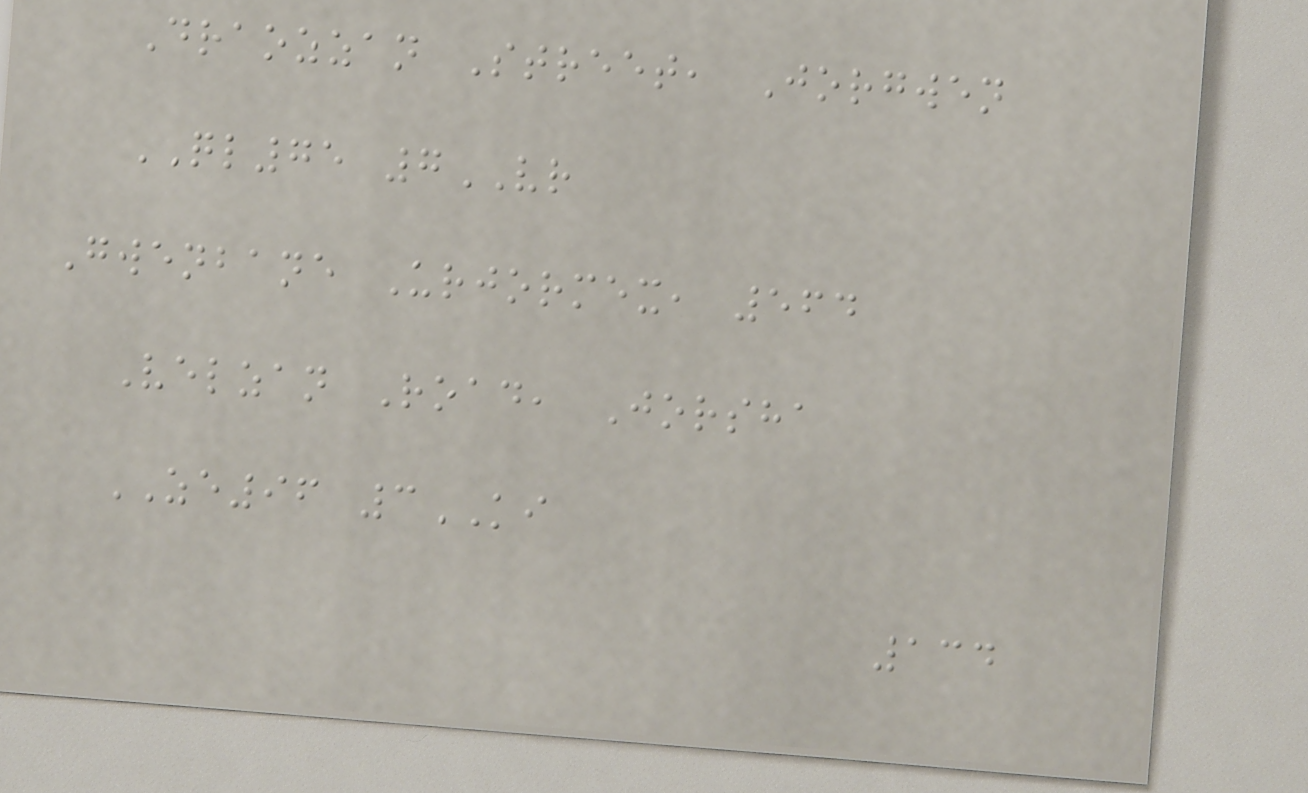Draozzan Street, Jorgwen
QL75 7VR
Gwenbane Urjormex, 564
Velzan Road, Jorsha
ZE96 3KI
134
